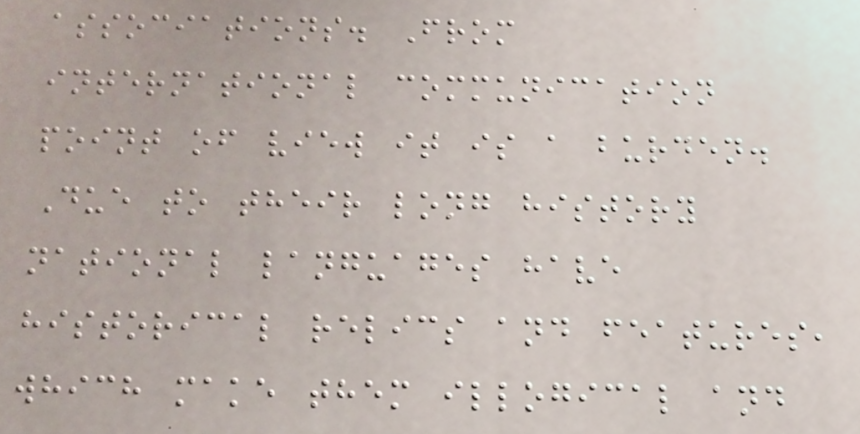associations. From
international communication
point of view it is a burden.
Due to their long history
national languages have
historical relics and features,
which make them illogical and
